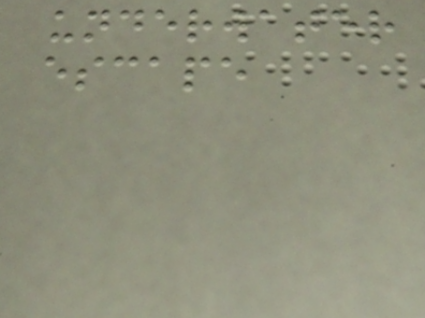underwater
escape
